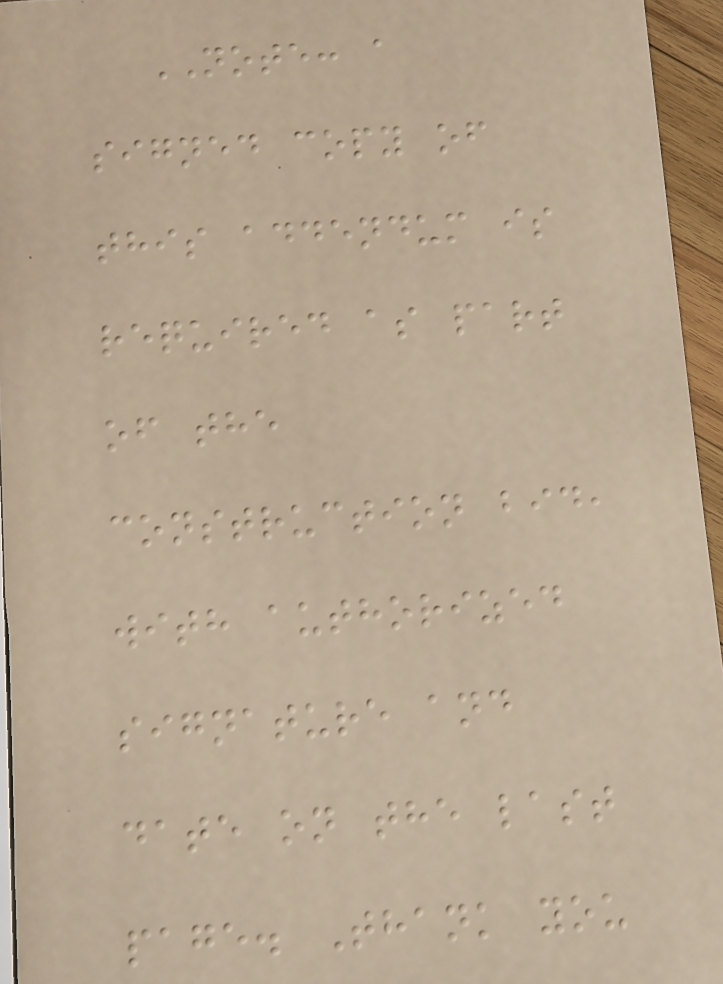NOTE: a
signed copy of
this addendum is
required as part
of the
construction bid,
with authorized
signature and
date on the last
page. Thank you
